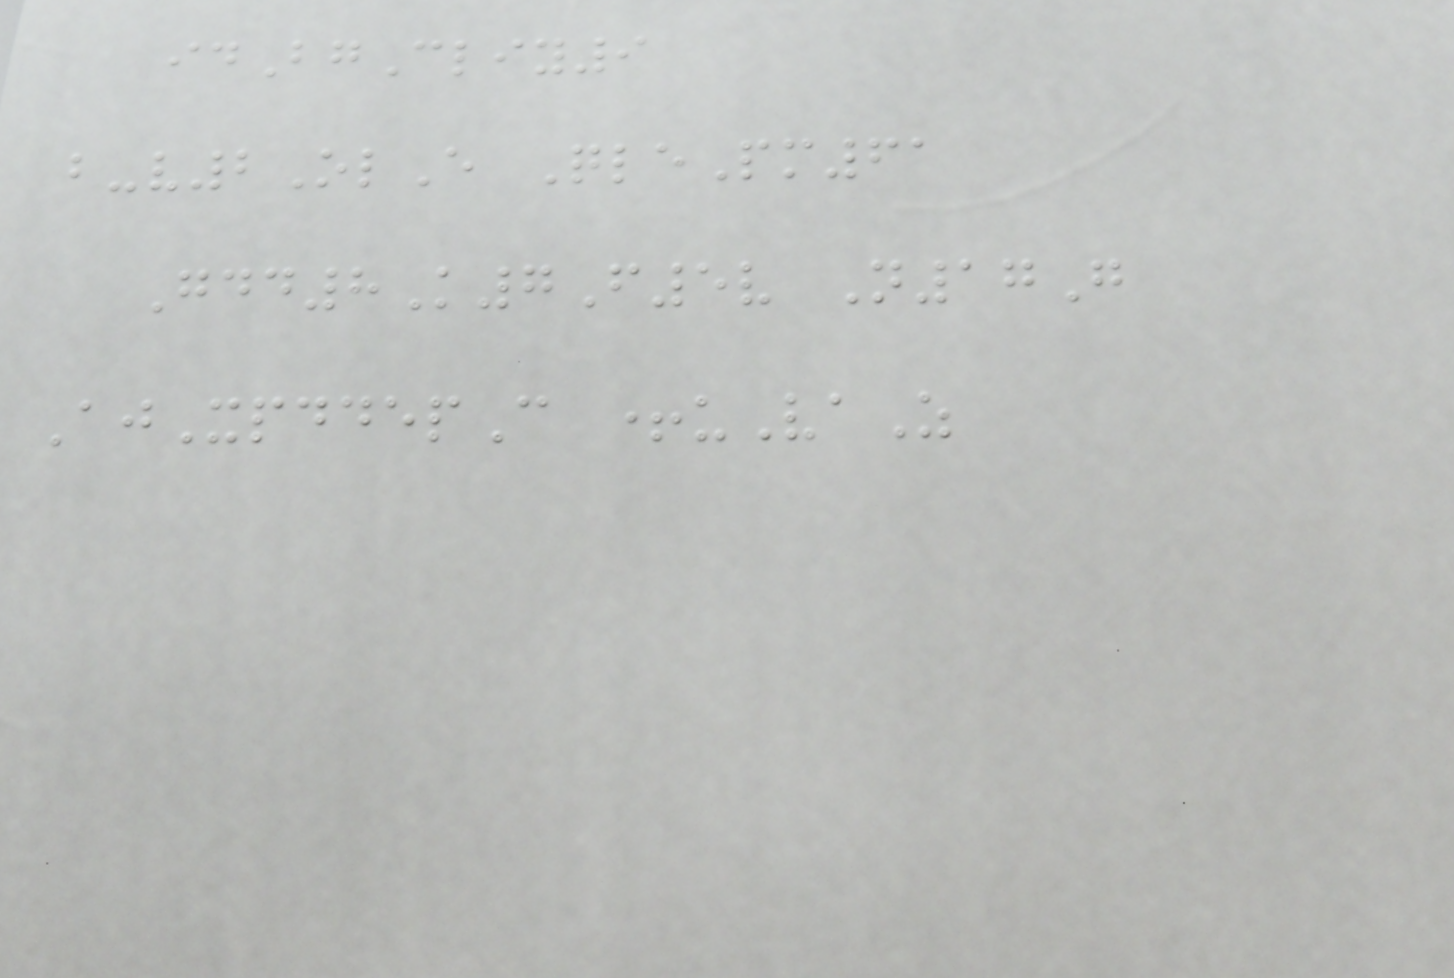idBgCliy9
b-v2OlE QlePm61
Gdd8K7F5v N17G
AjXpddepC +uVaZ
